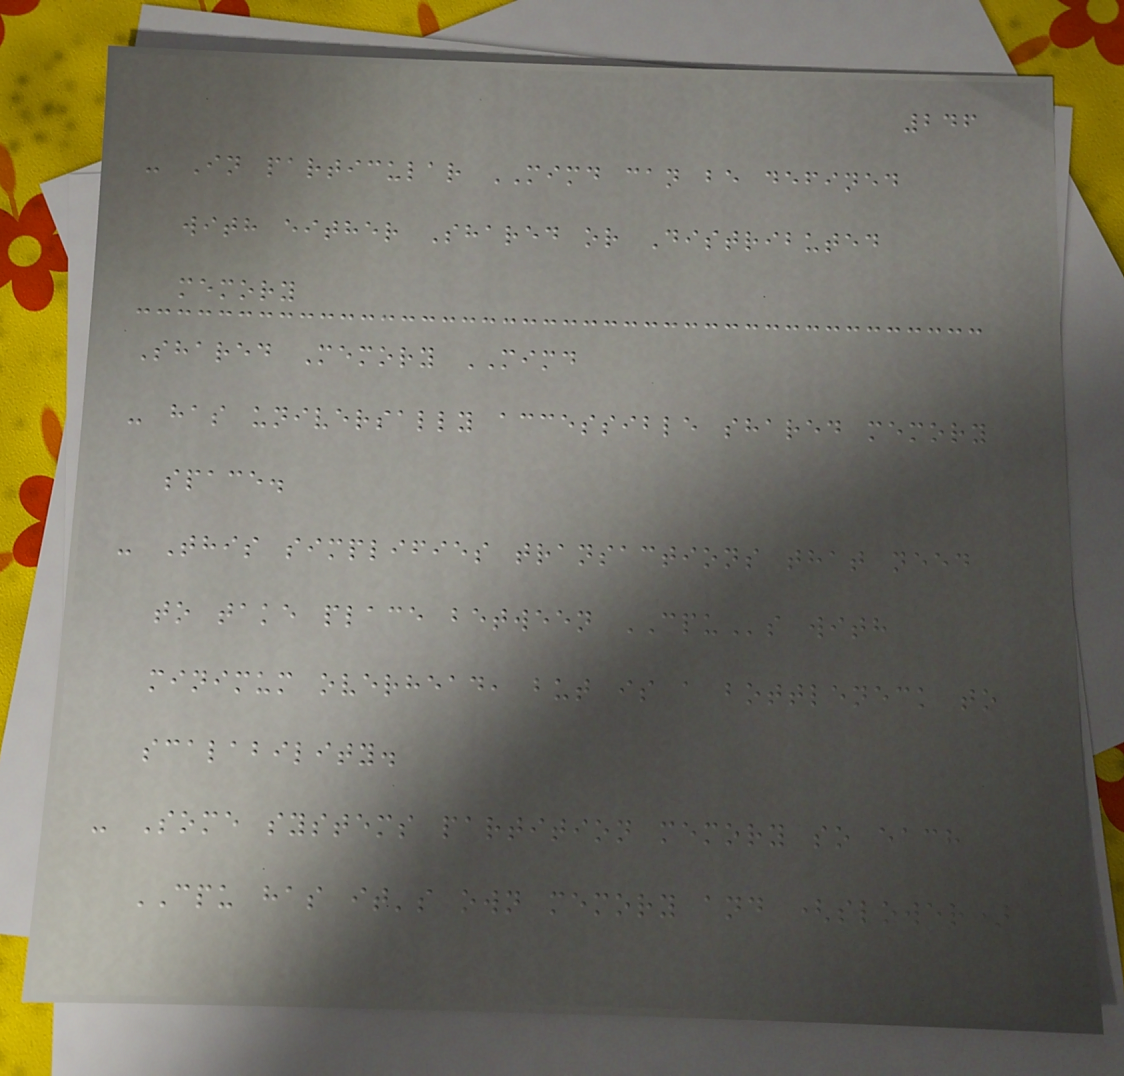246
- In particular MIMD can be defined
with either Shared or Distributed
memory
Shared Memory MIMD
- has universally accessible shared memory
space.
- This simplifies transactions that need
to take place between CPUs with
minimum overhead, but is a bottleneck to
scalability.
- Some systems partition memory so each
CPU has it's own memory and (slower)
